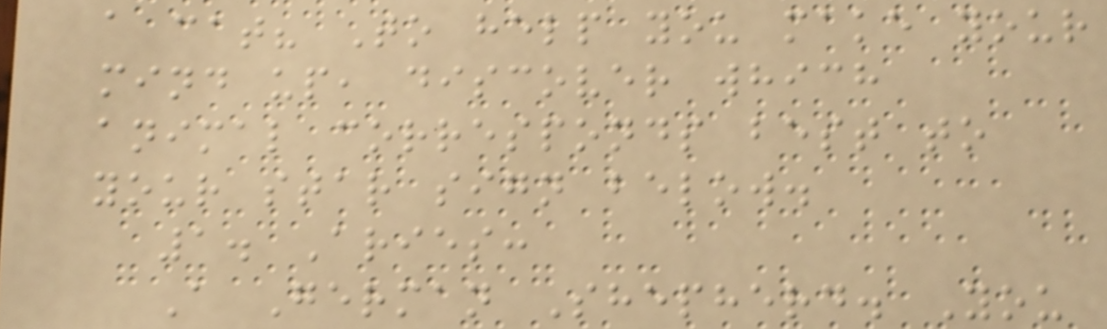a cat? To help you make your
mind up, discover which
animal corresponds best to
your star sign below.
1. Aries:
A German Shepherd. You
